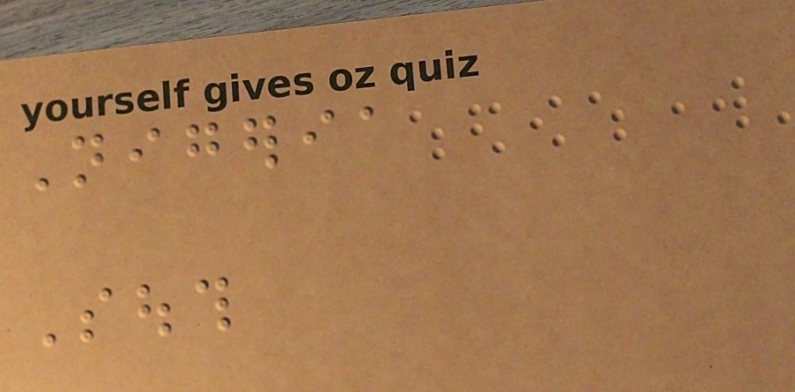Nigeria
South
